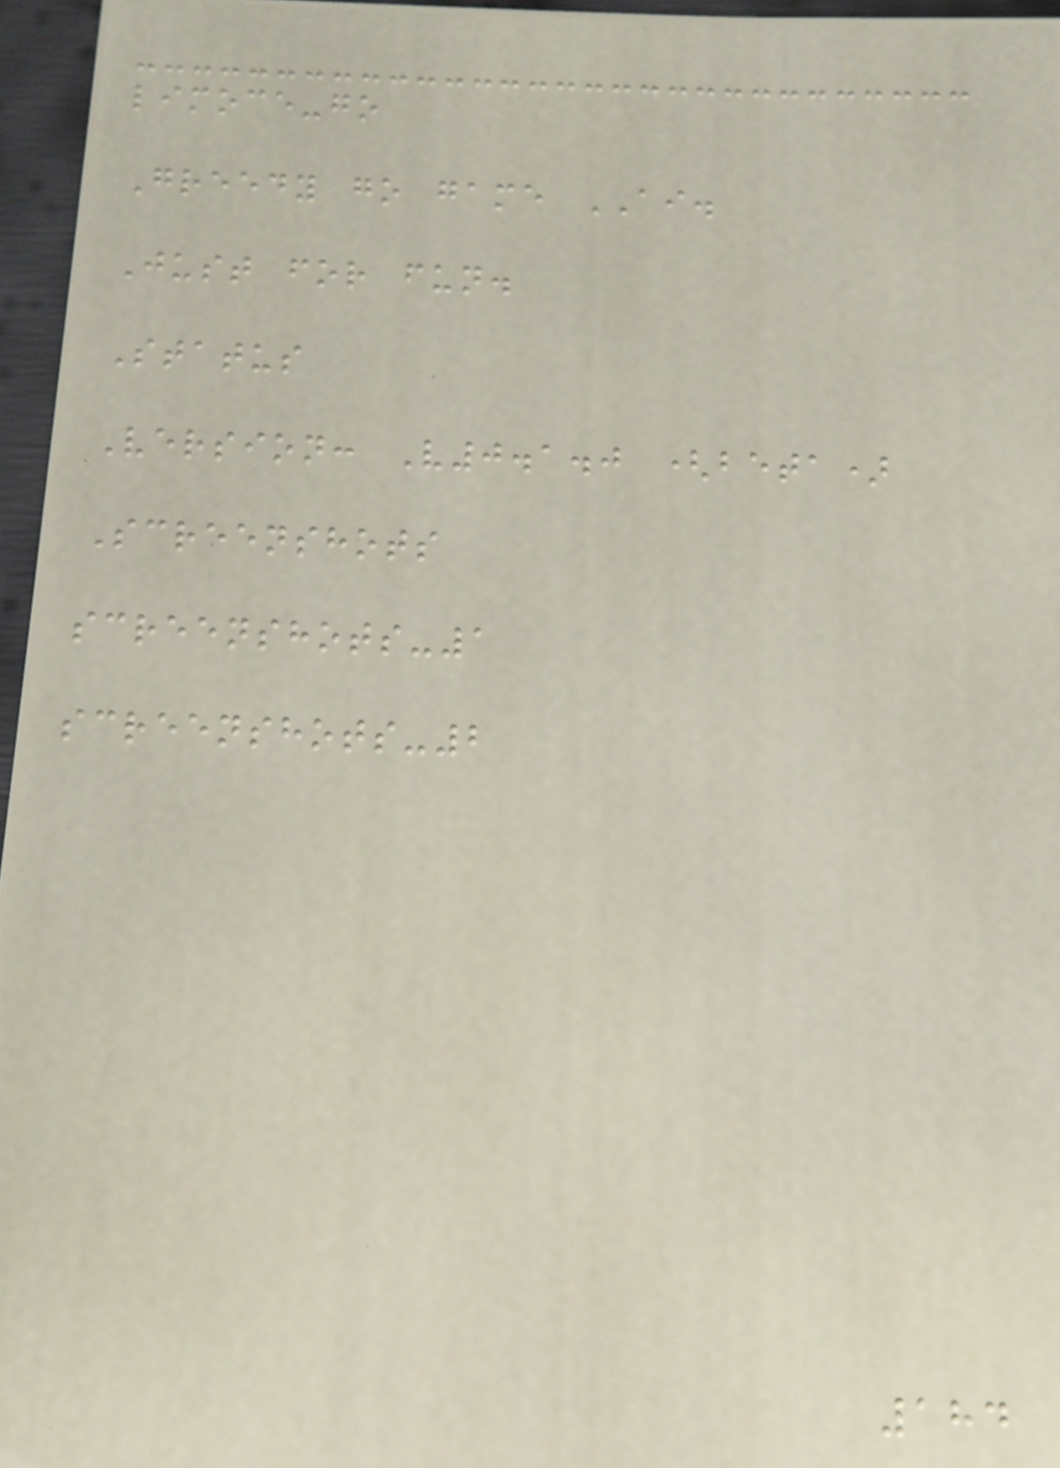limoce-go
Greedy go game AI.
Just for fun.
Status
Version: V0.1.0 (beta)
Screenshots
screenshots-1
screenshots-2
184
